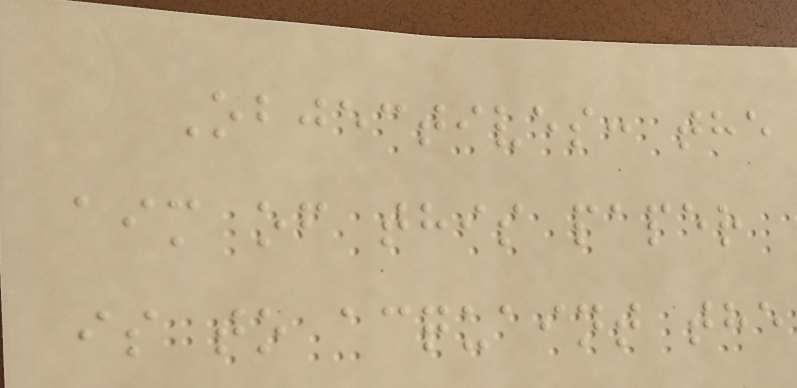Objectives: the
aim of this paper
is to acquaint the
